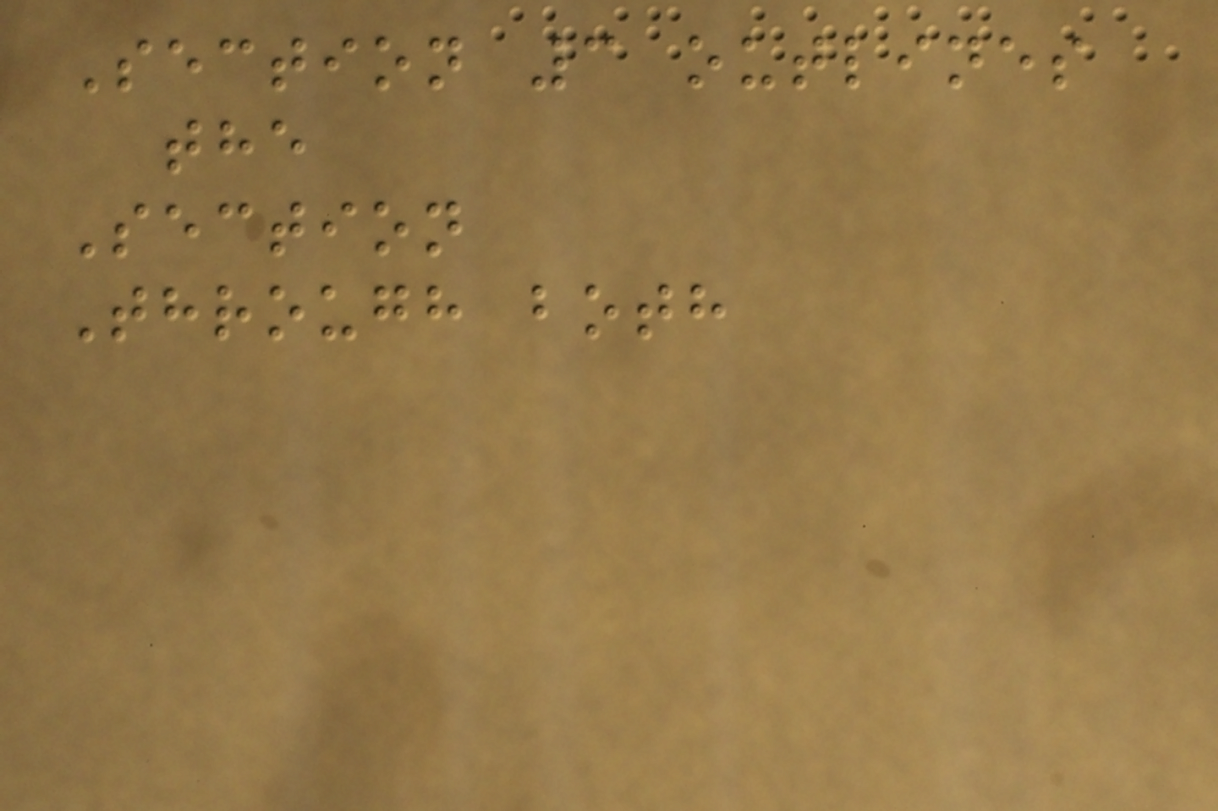Section 3 outlines
the
Section
Through both
